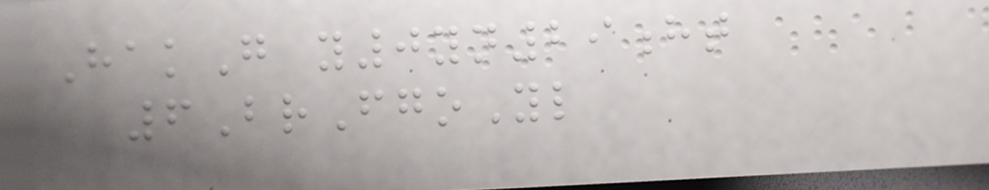HakG y0yn29ht
6BrFgoYl
